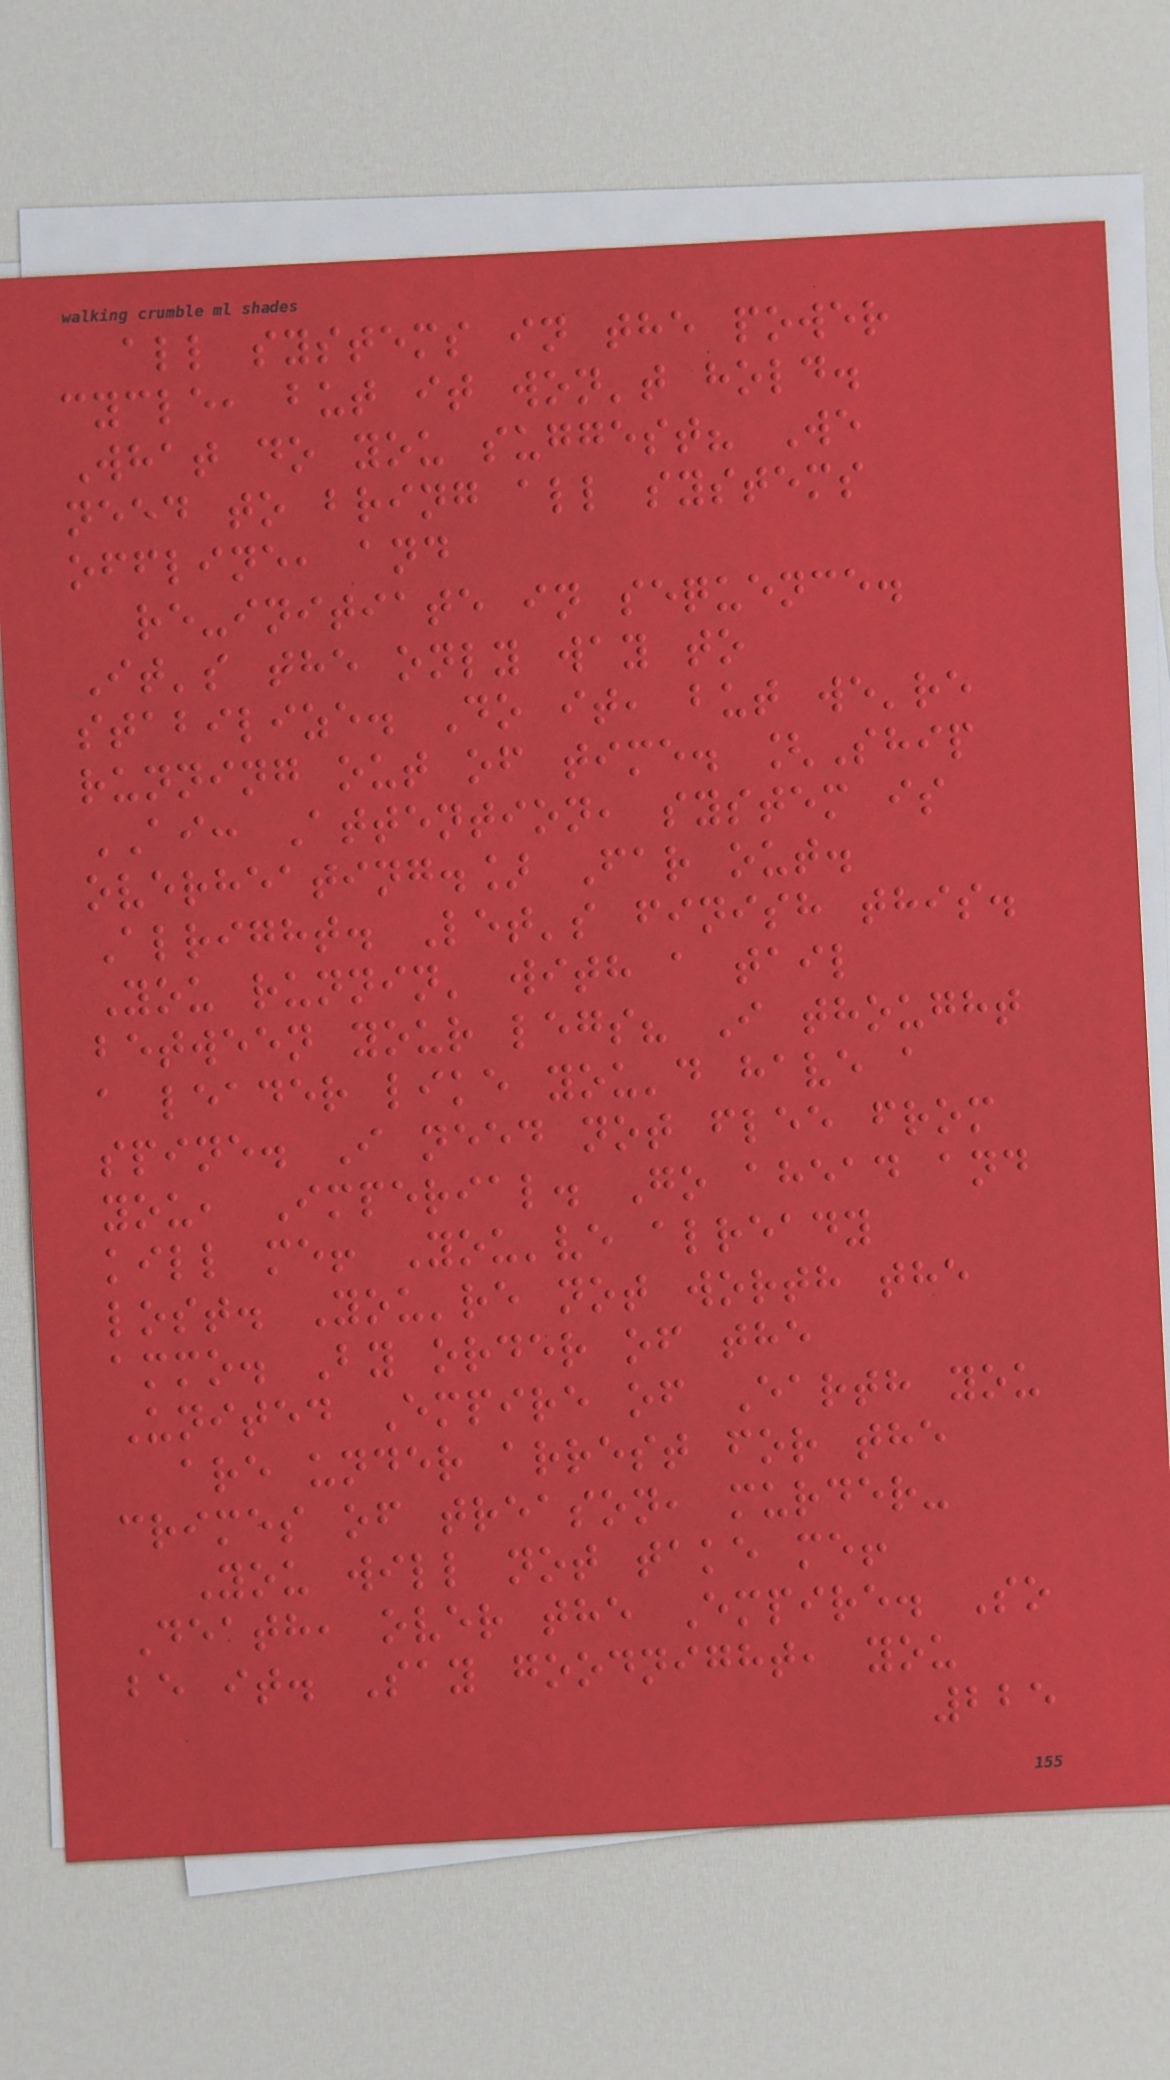all systems in the power
cycle, but it won't hold.
What do you suggest? We
need to bring all systems
offline, and
re-initiate in sequence.
It's the only way to
stabilize. Do it, but we're
running out of time. [Ship
AI: Attention, system is
overheating.] Far out.
Alright. Let's finish this.
You runnin' with a tail
between your legs? I thought
a leader like you'd have a
spine. I need not flee from
you, Imperial. Go ahead and
kill me! You've already
lost. You're not worth the
ammo. By order of the
United Empire of Earth you
are under arrest for the
crimes of treason, murder-
You will not take me!
Death, over the Empire. So
be it. Say goodnight, you
225
